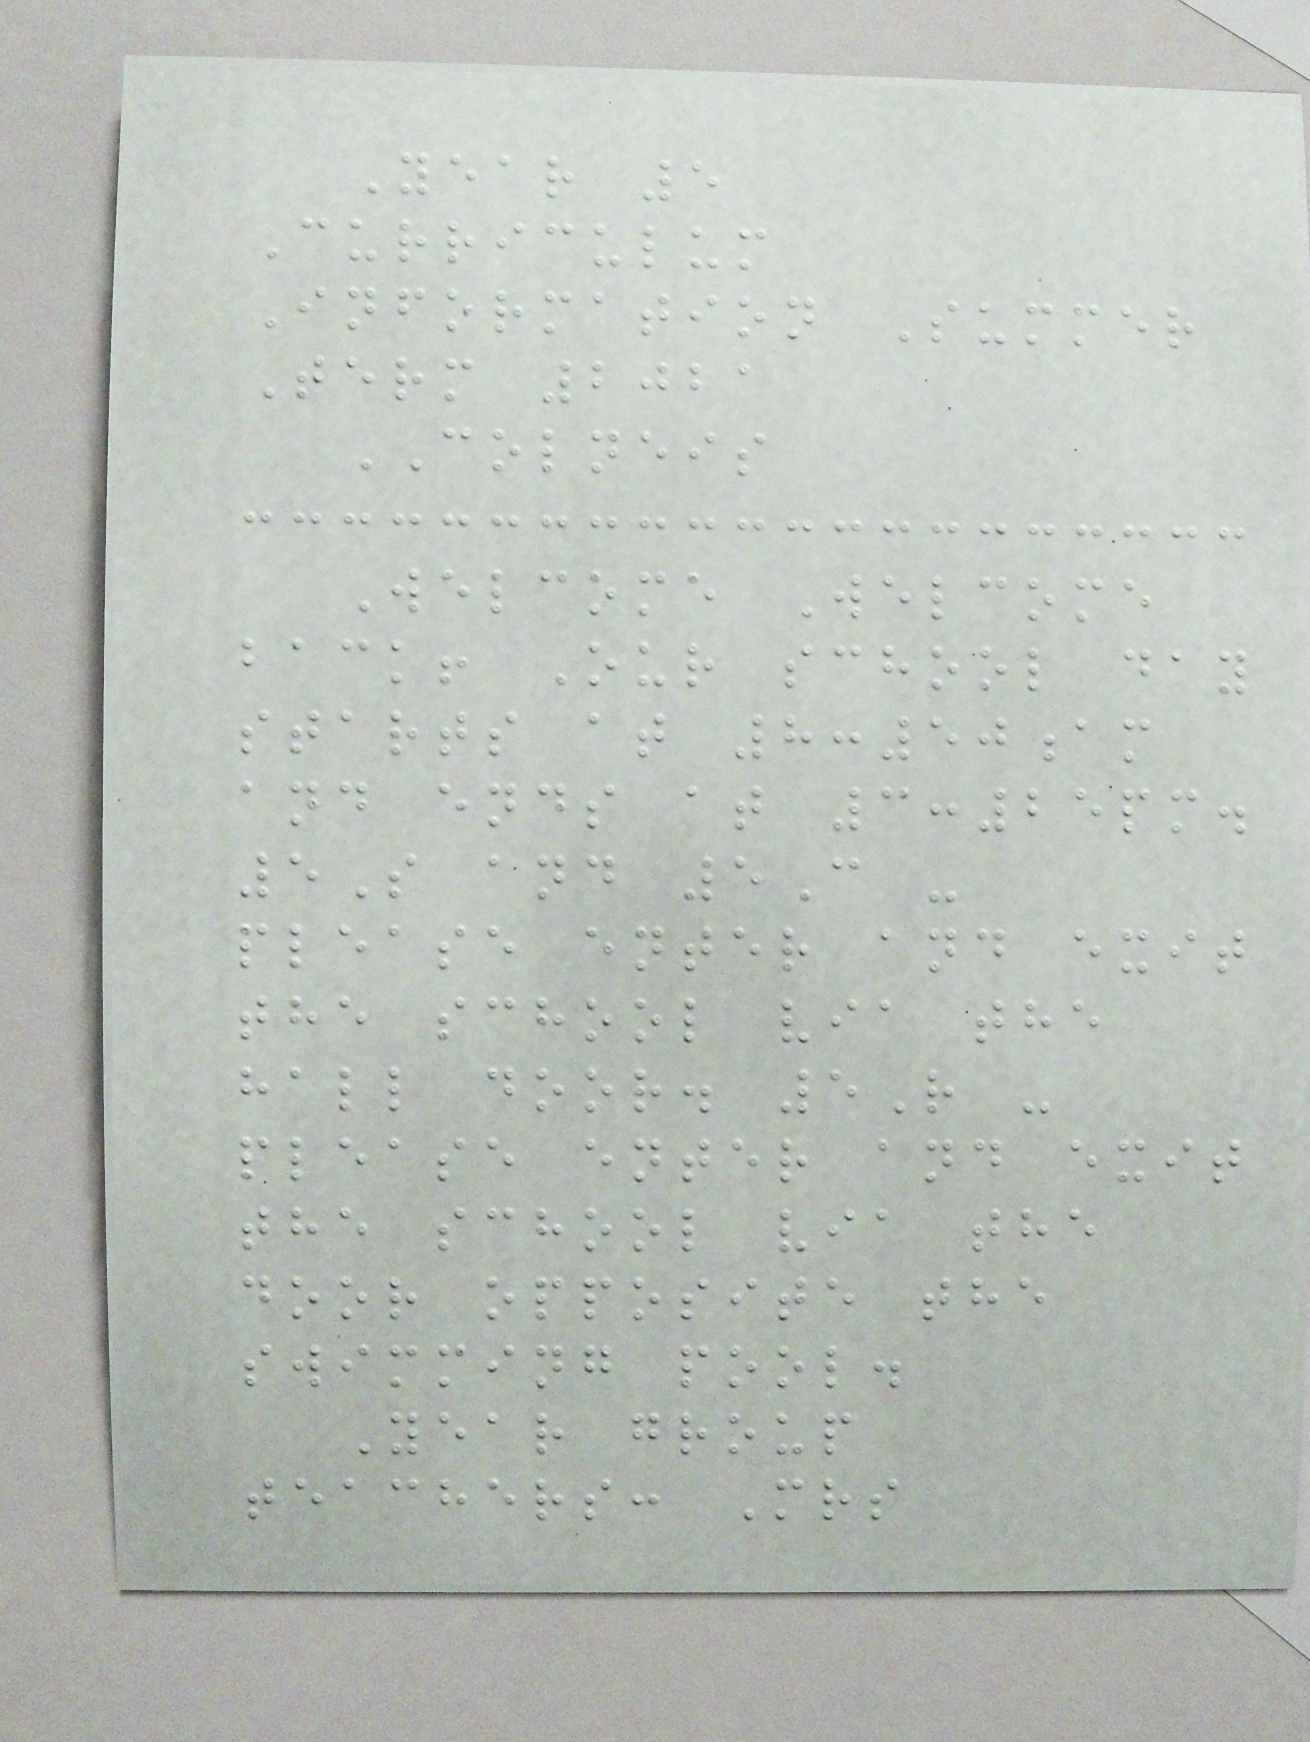Year 5
Curriculum
Information Summer
Term 2021
COLNEIS
Welcome Welcome
back! Our school day
starts at 8:50am
and ends at 3:25pm.
5S and 5C -
please enter and exit
the school via the
hall door. 5R -
please enter and exit
the school via the
door opposite the
swimming pool.
Year group
teachers: Mrs
